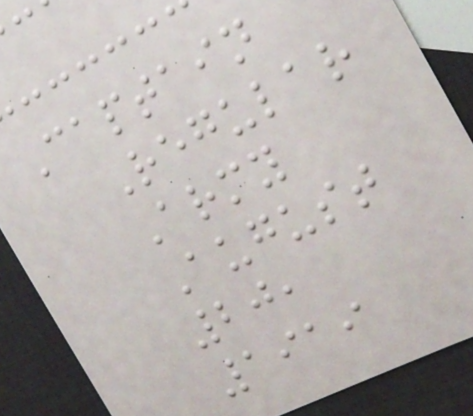Captain
Regular
Army
August
20,
1919
